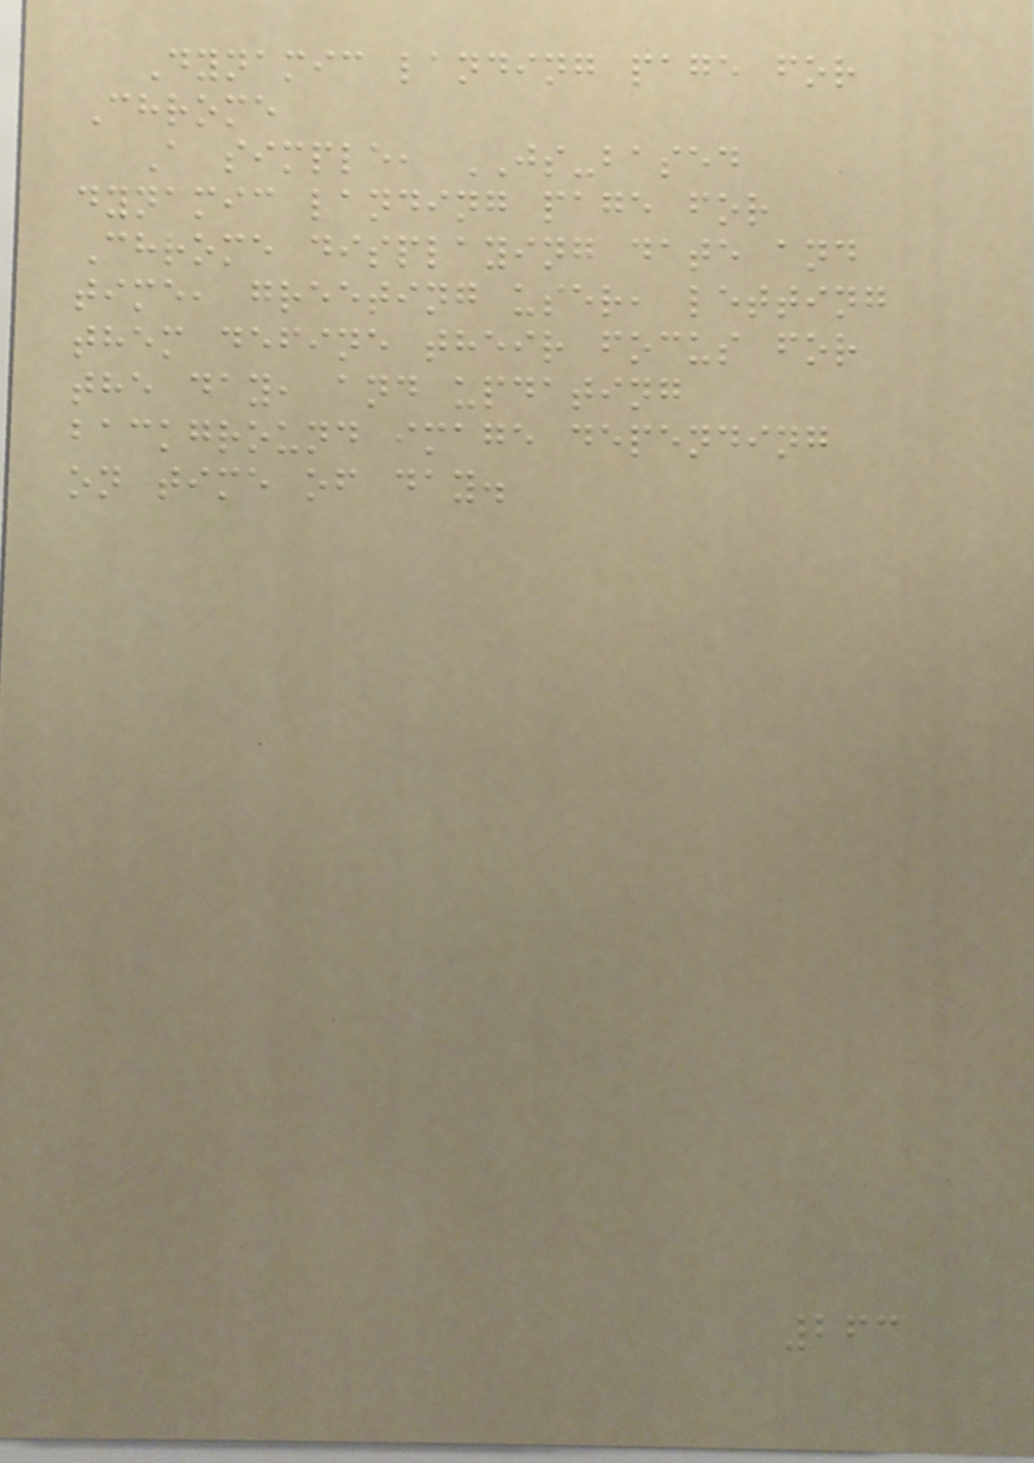Dynamic landing page for
Chrome
A simple, JS-based
dynamic landing page for
Chrome displaying date and
time, greeting user, letting
them define their focus for
the day, and updating
background image depending
on time of day.
263
